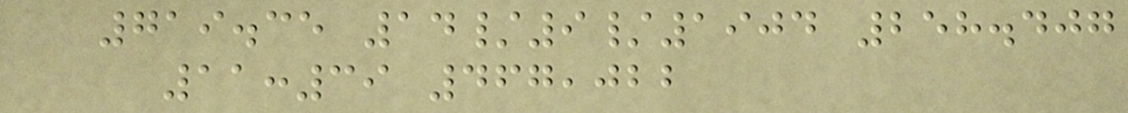719.35 14/9/1904 258.407
11:39 467,022
